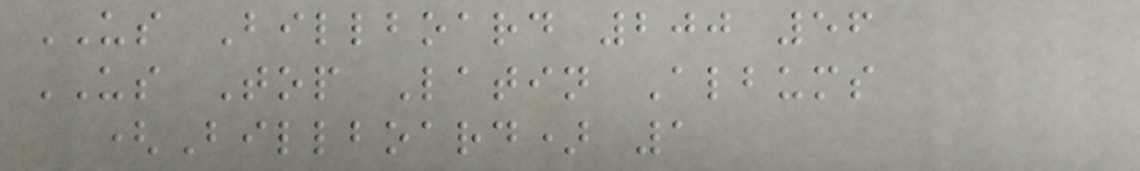US Billboard 200 56
US Top Latin Albums
(Billboard) 1
